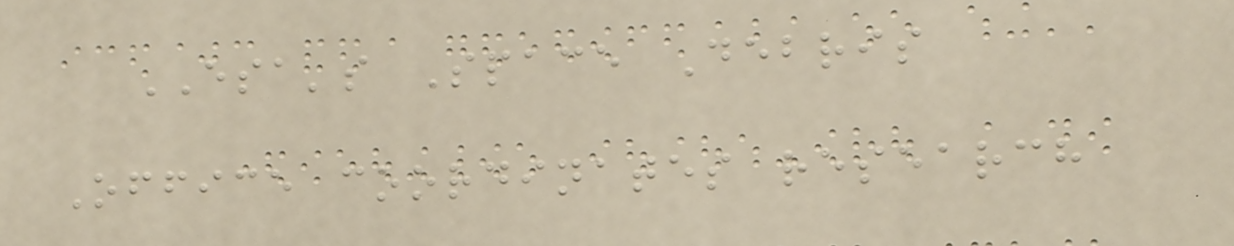ESA's Space Debris
Office coordinates research
